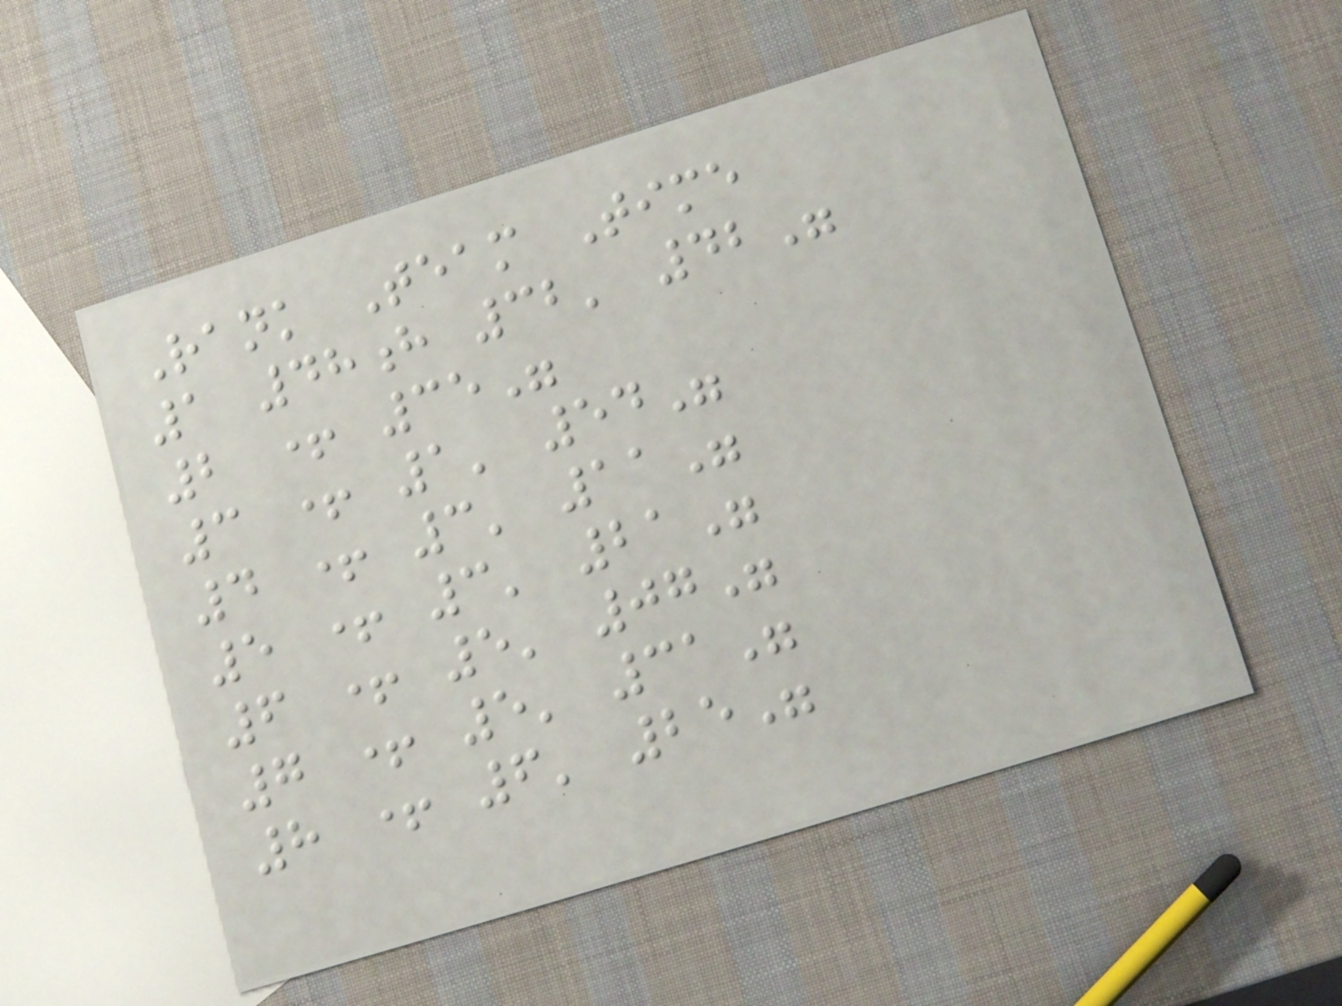Rank Team Time
1 48h 32' 42"
2 + 35"
3 + 1' 54"
4 + 3' 11"
5 + 3' 21"
6 + 5' 07"
7 + 5' 31"
8 + 6' 25"
